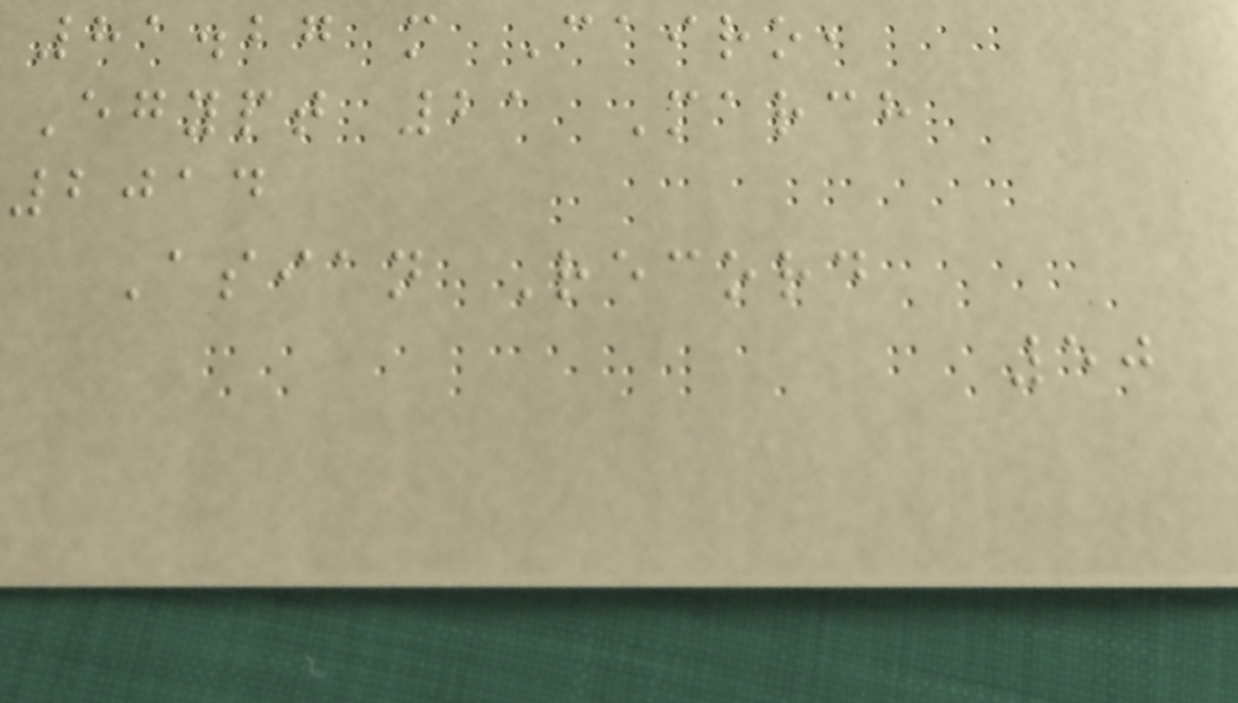81.27 m Cairo,
Egypt 21 March
2014
Asian Record
50
